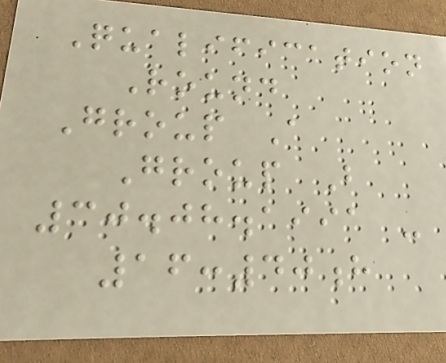Qualification
Round
Group A
Group B
30.08.1991 -
16:40h
